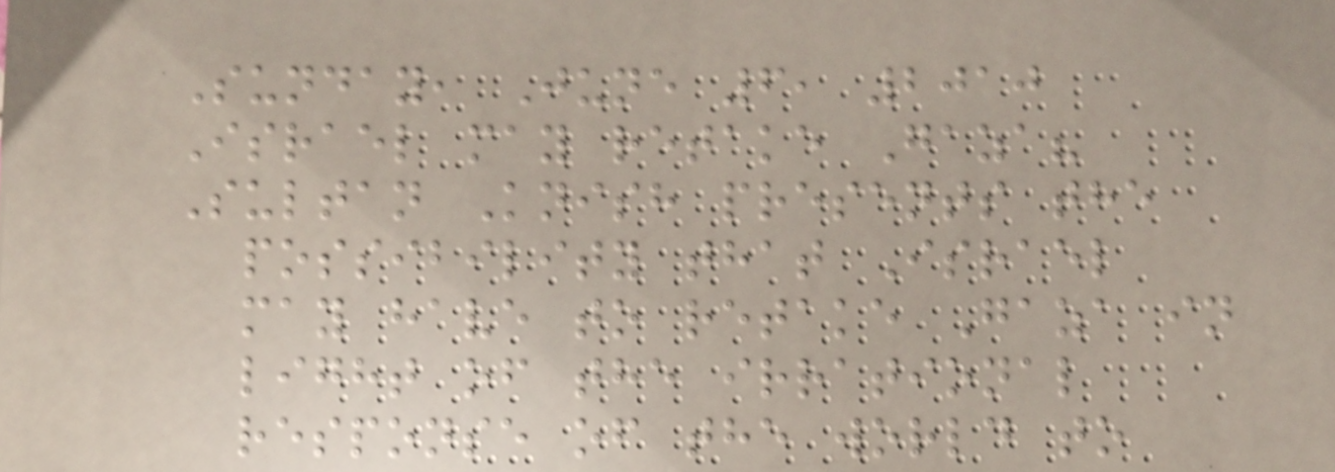Sunday, June 6, 2010
Israel may retake Gaza?
Sultan Knish presents the
possibility that Israel
may have to retake Gaza in
light of the irrational
response of the world to
